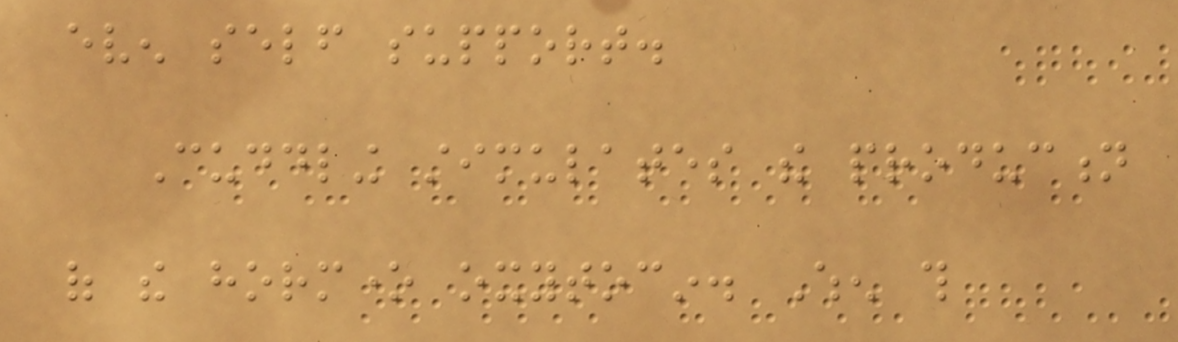even self support.
Cuddling stimulates the production
of the hormone oxytocin. When this
